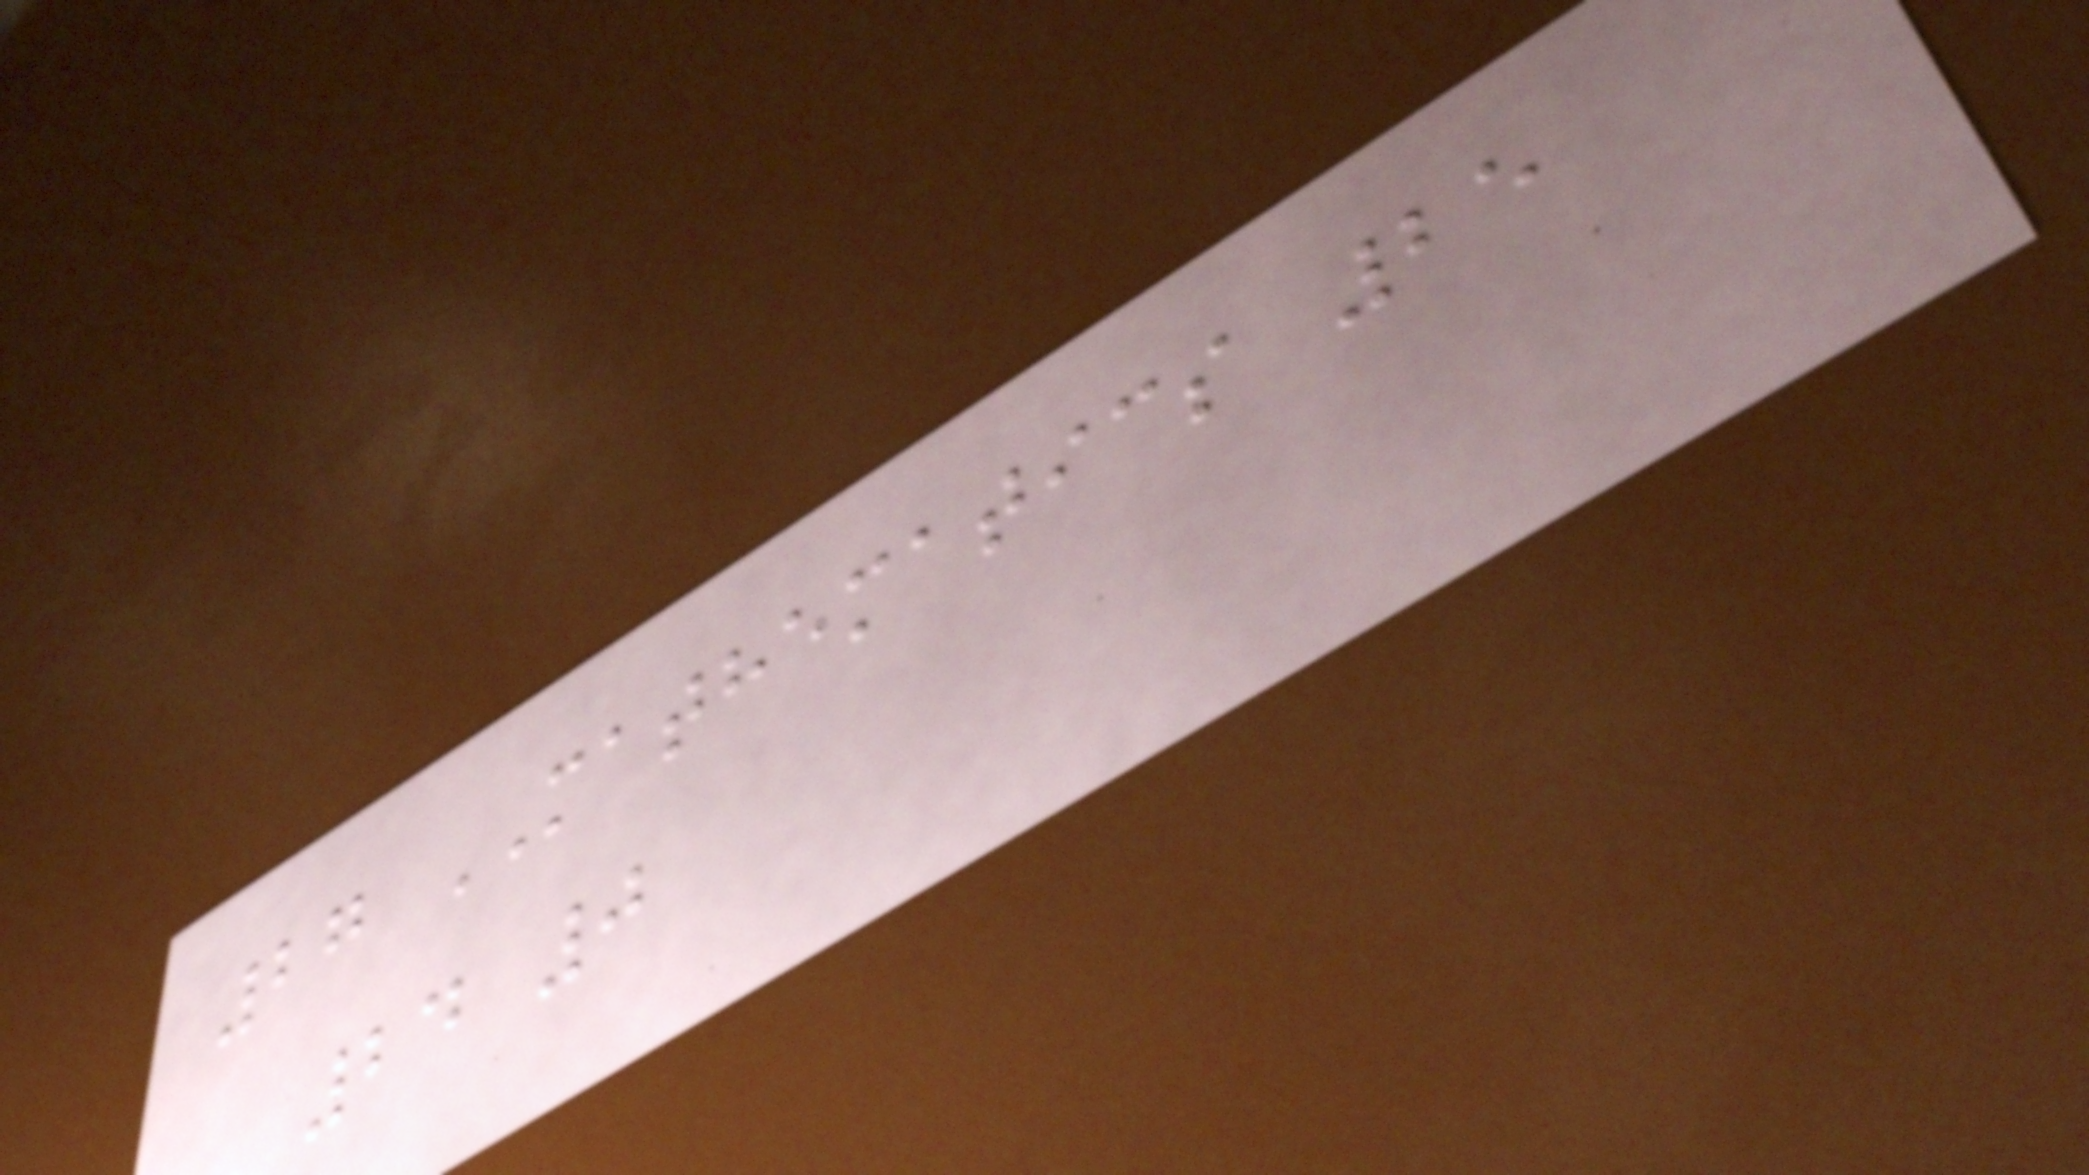27 MATHEMATICS 25
24 0
